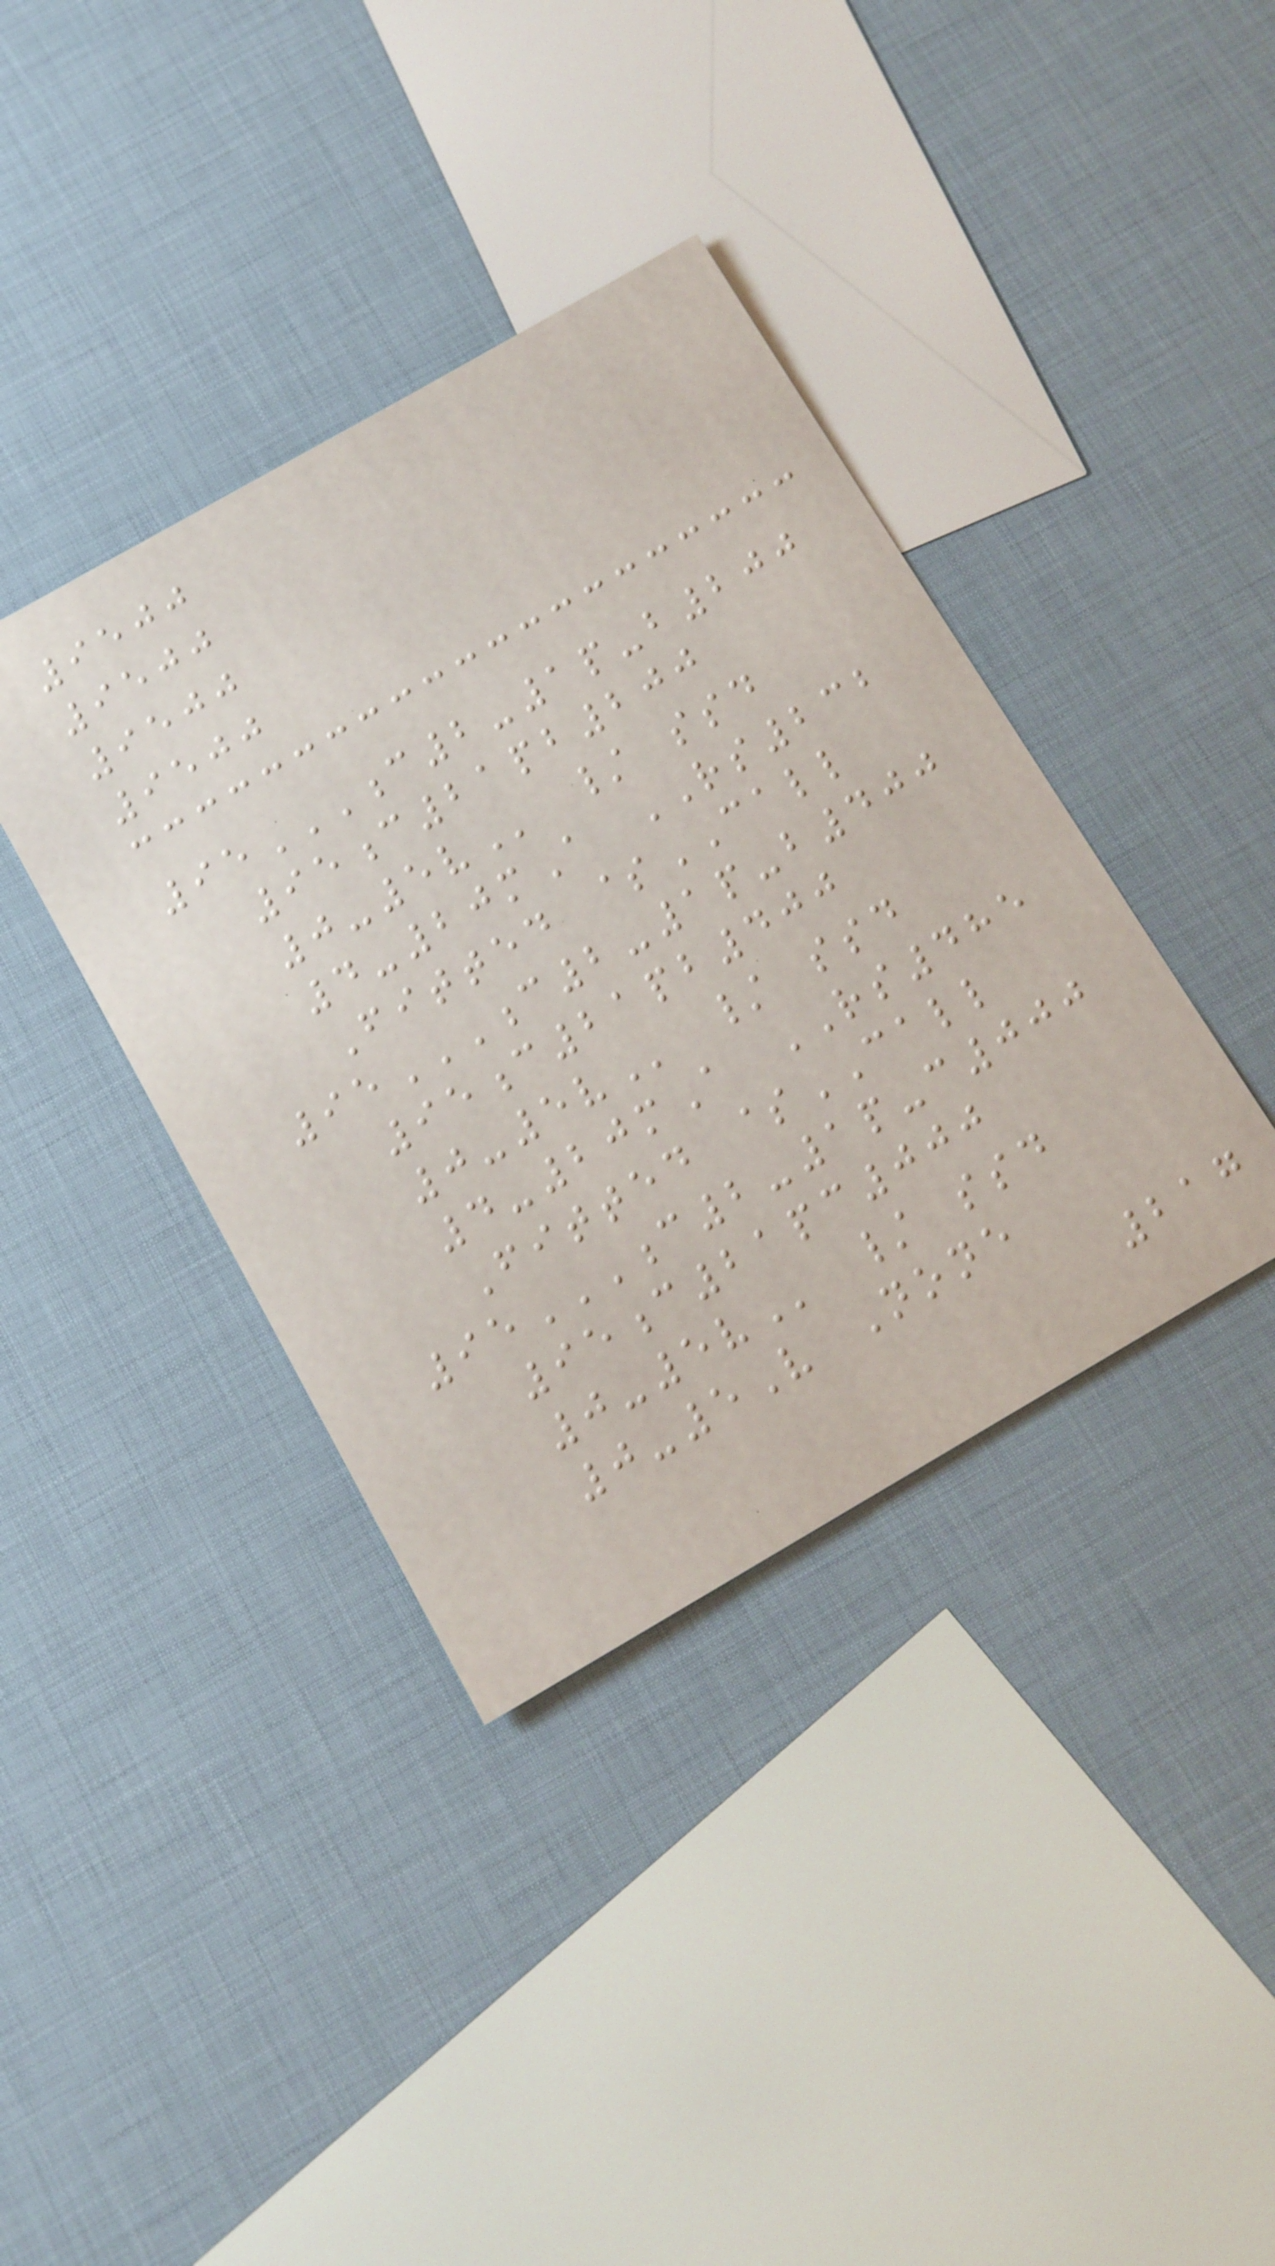9500
9500
9500
9500
95C2-1P-B200
95C21PB200
0-5V / ssd
4-20mA RS232
Fitted $CALL
95C2-1P-B400
95C21PB400
0-5V / ssd
4-20mA RS485
Fitted $CALL
95C2-1P-C000
95C21PC000
0-5V / ssd
0-5V None
217
